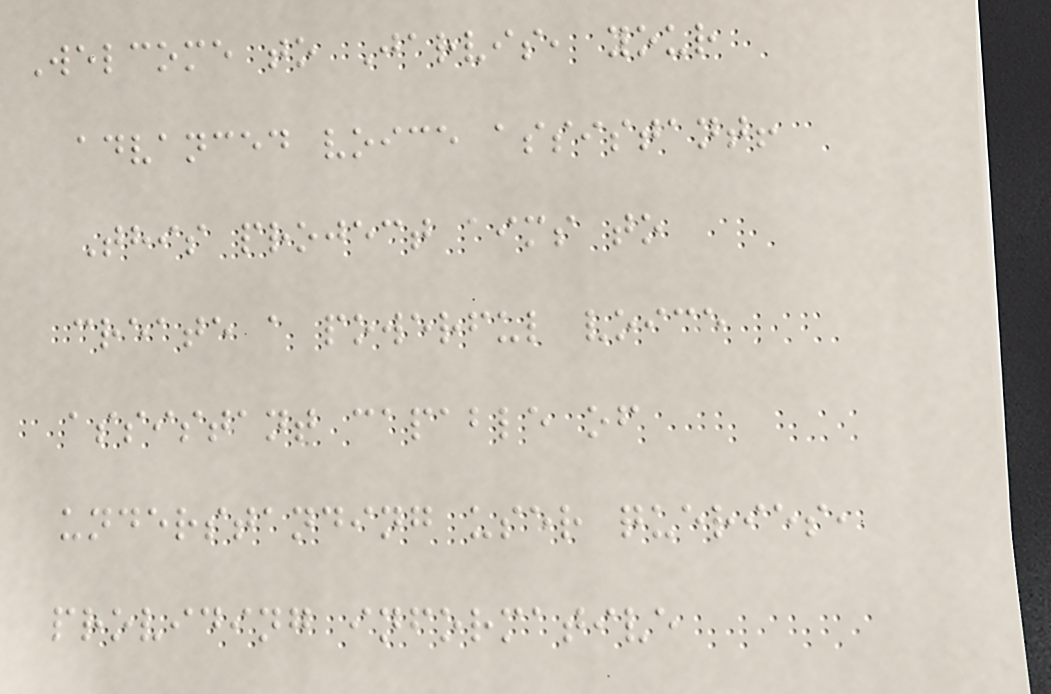Welcome to Jarvis, your
advanced voice assistant!
This project aims to
create a powerful voice
assistant capable of
understanding user queries,
providing informative
